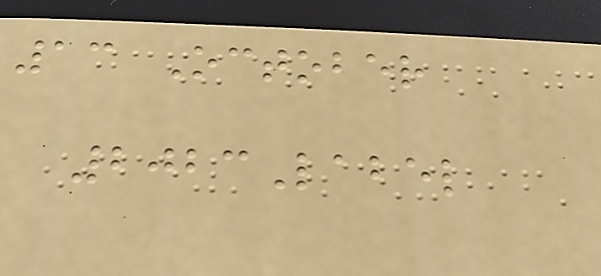13 October
2023Label
